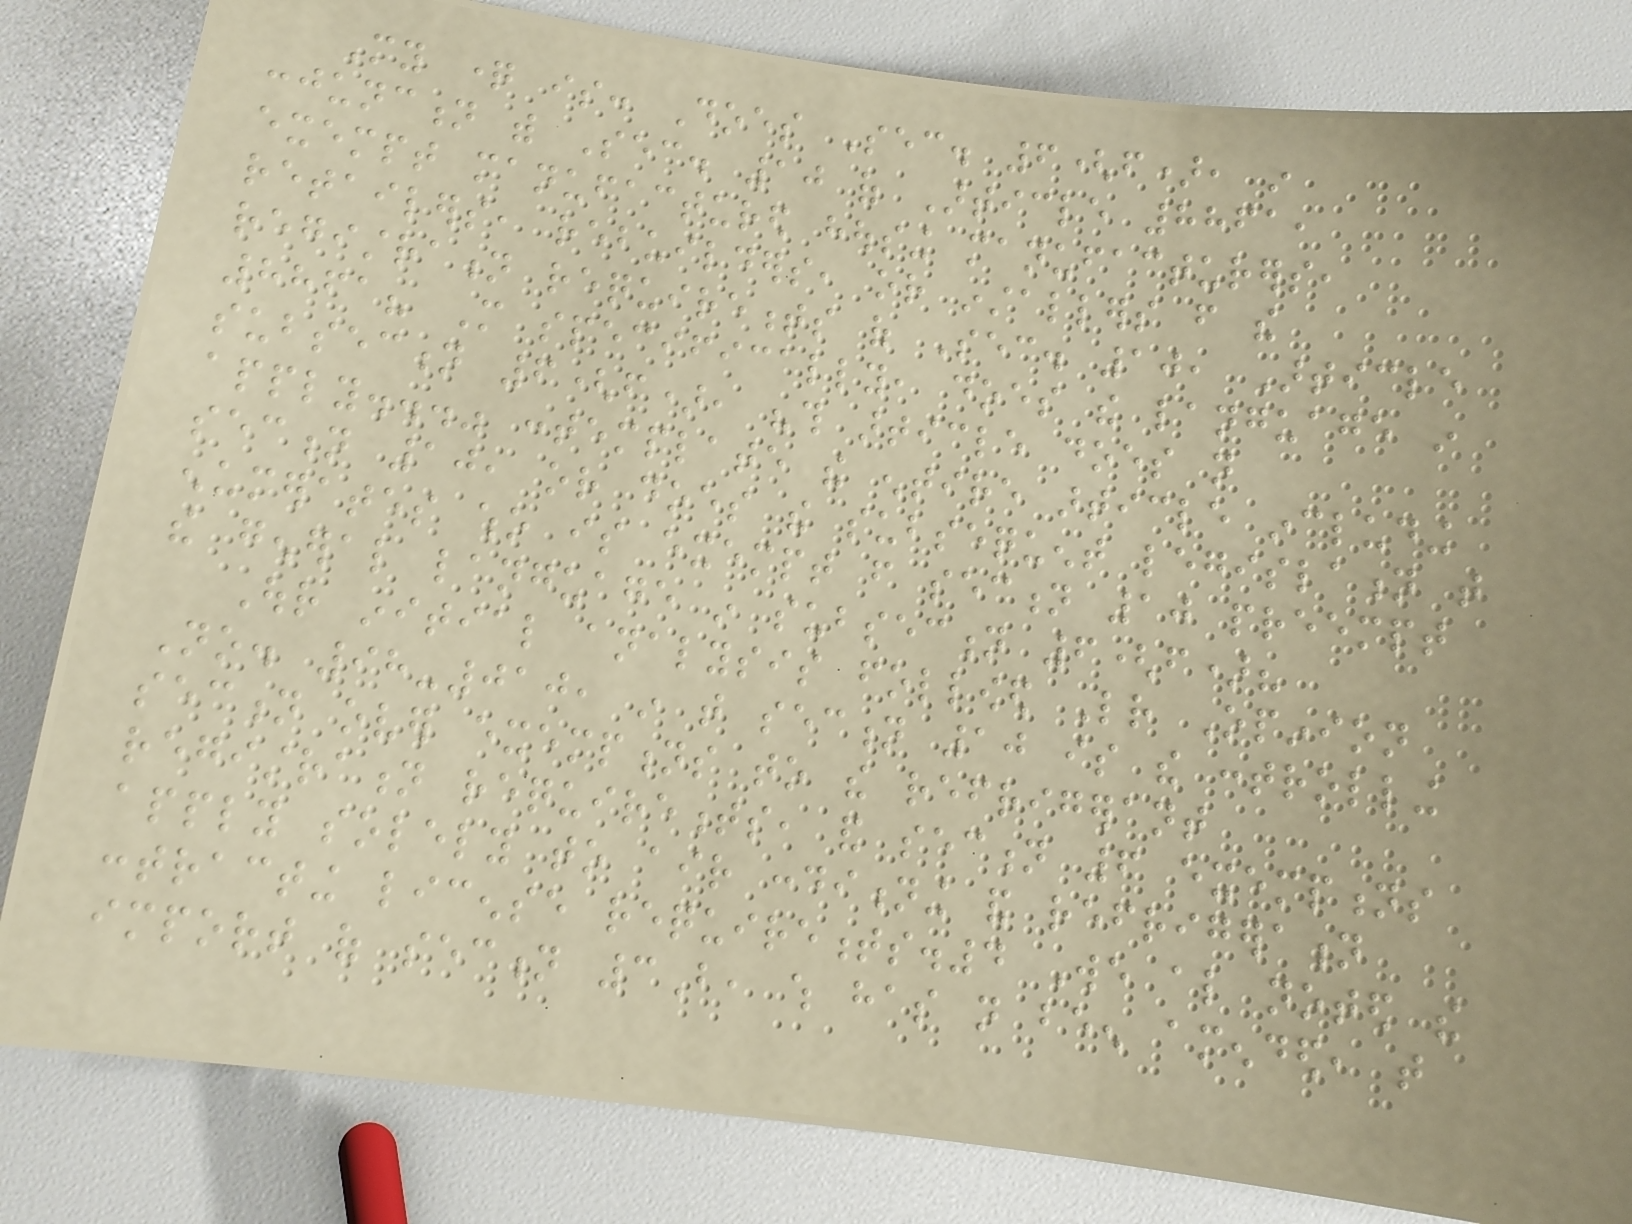My question is: Does Sec. 6(f), in
conjunction with Sec. 10 of Article 8861,
exempt manufactured housing manufacturers,
retailers, rebuilders, or installers from the
registration requirements of Sec. 10, Article
8861? More specifically, does the language in
subsection 6(f), "this article does not
apply..." contemplate the entire article including
section 10, or does the subsequent legislation that
enumerates who is exempt from section 10 preempt
the general language in subsection 6(f)?
Our initial analysis followed Letter Opinion
No. 98-010, in that section 10 is the controlling
section over exemptions to the refrigerant
registration requirements, and section 6 exemptions
apply solely to air conditioning and refrigeration
contracting license requirements.4 We also noted the
import of section 3B, which has not been amended, that
